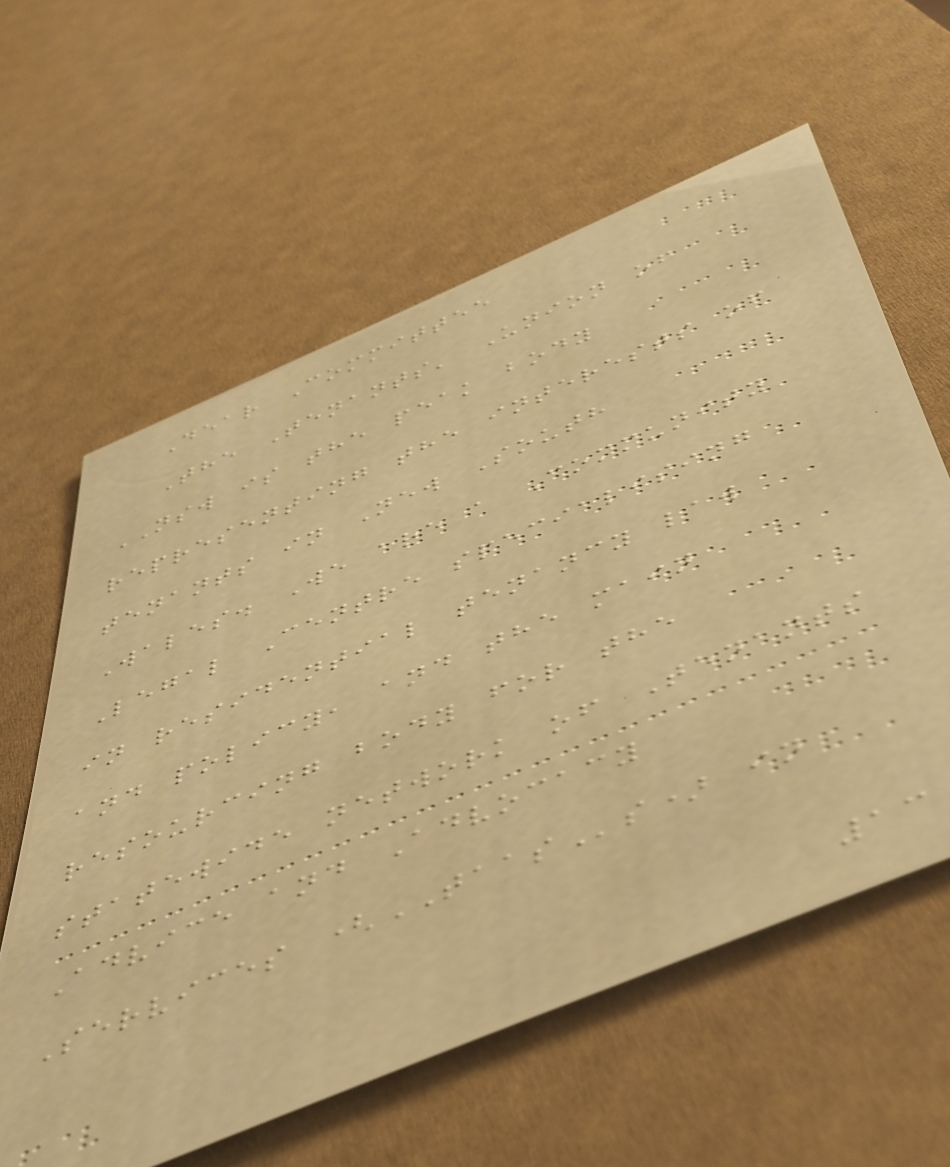Dear Committee
The Tenants' Union of
NSW is the peak body
representing the interests of
tenants in New South
Wales. We are a Community
Legal Centre specialising
in residential tenancy law
and policy, and the main
resourcing body for the
statewide network of Tenants
Advice and Advocacy
Services (TAASs) in
13
